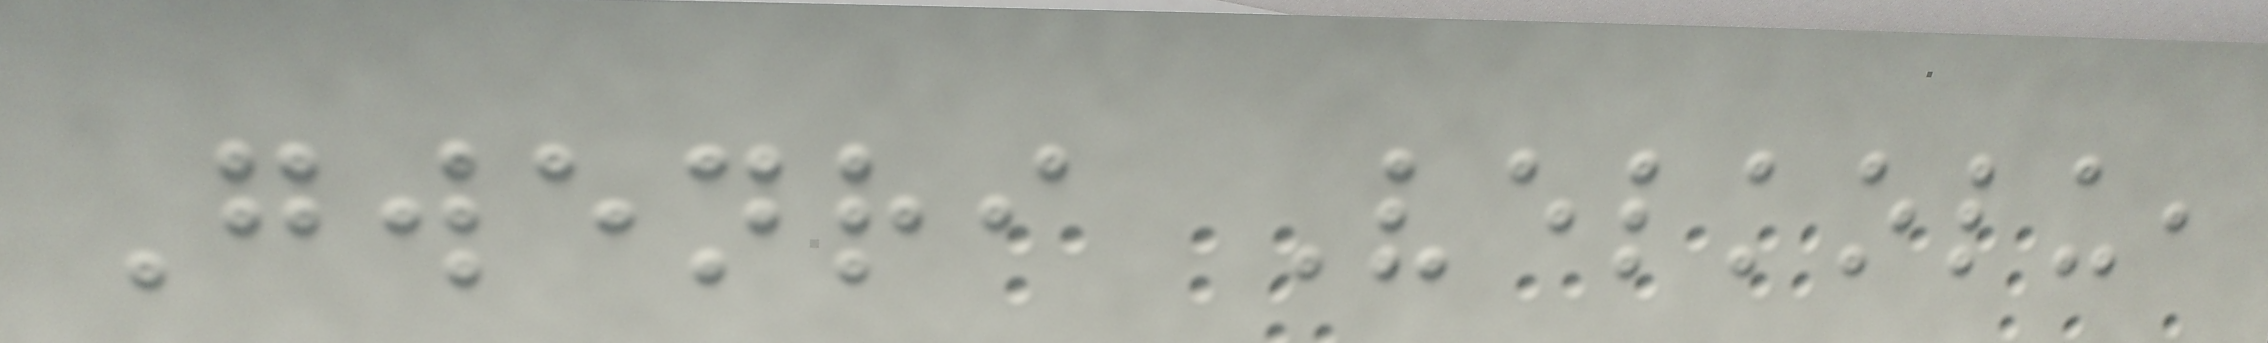Gwenri Velkolu,
